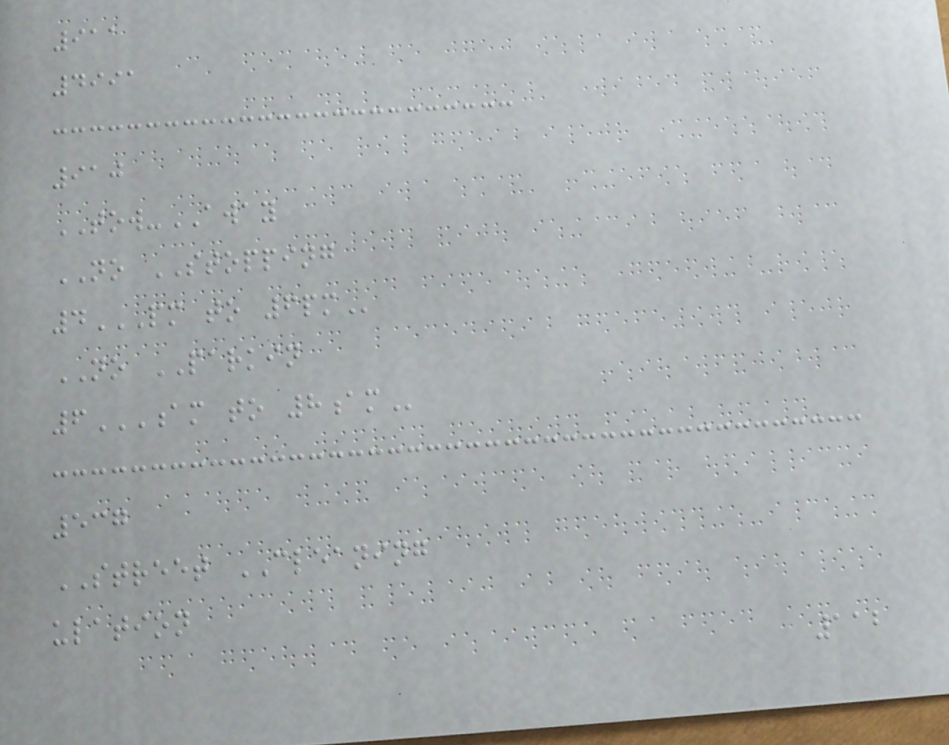911
4991
910
TOW-AWAY
NO STOPPING
4PM TO 6PM
NO PARKIN
6AM TO 8AM
537
STREET CLEANING
ulation
112
